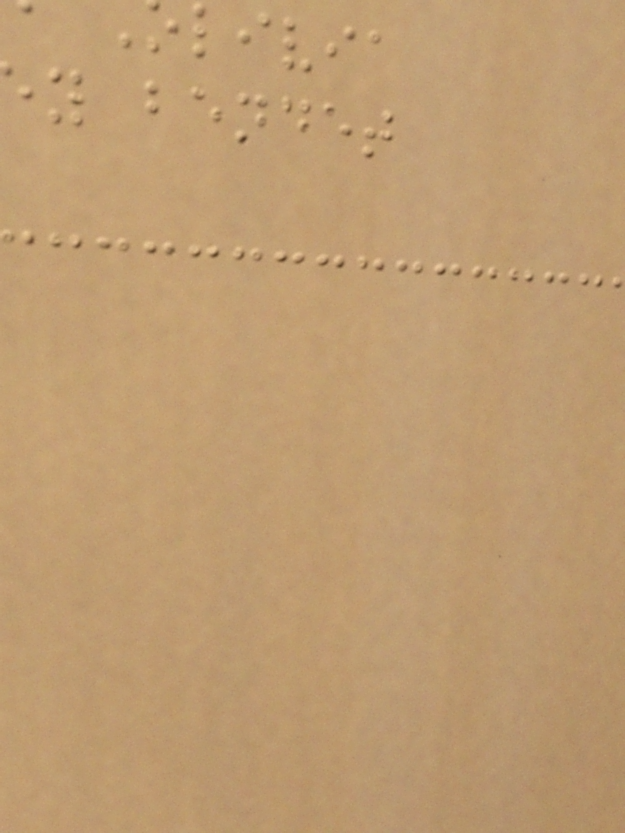livia
y bendet
